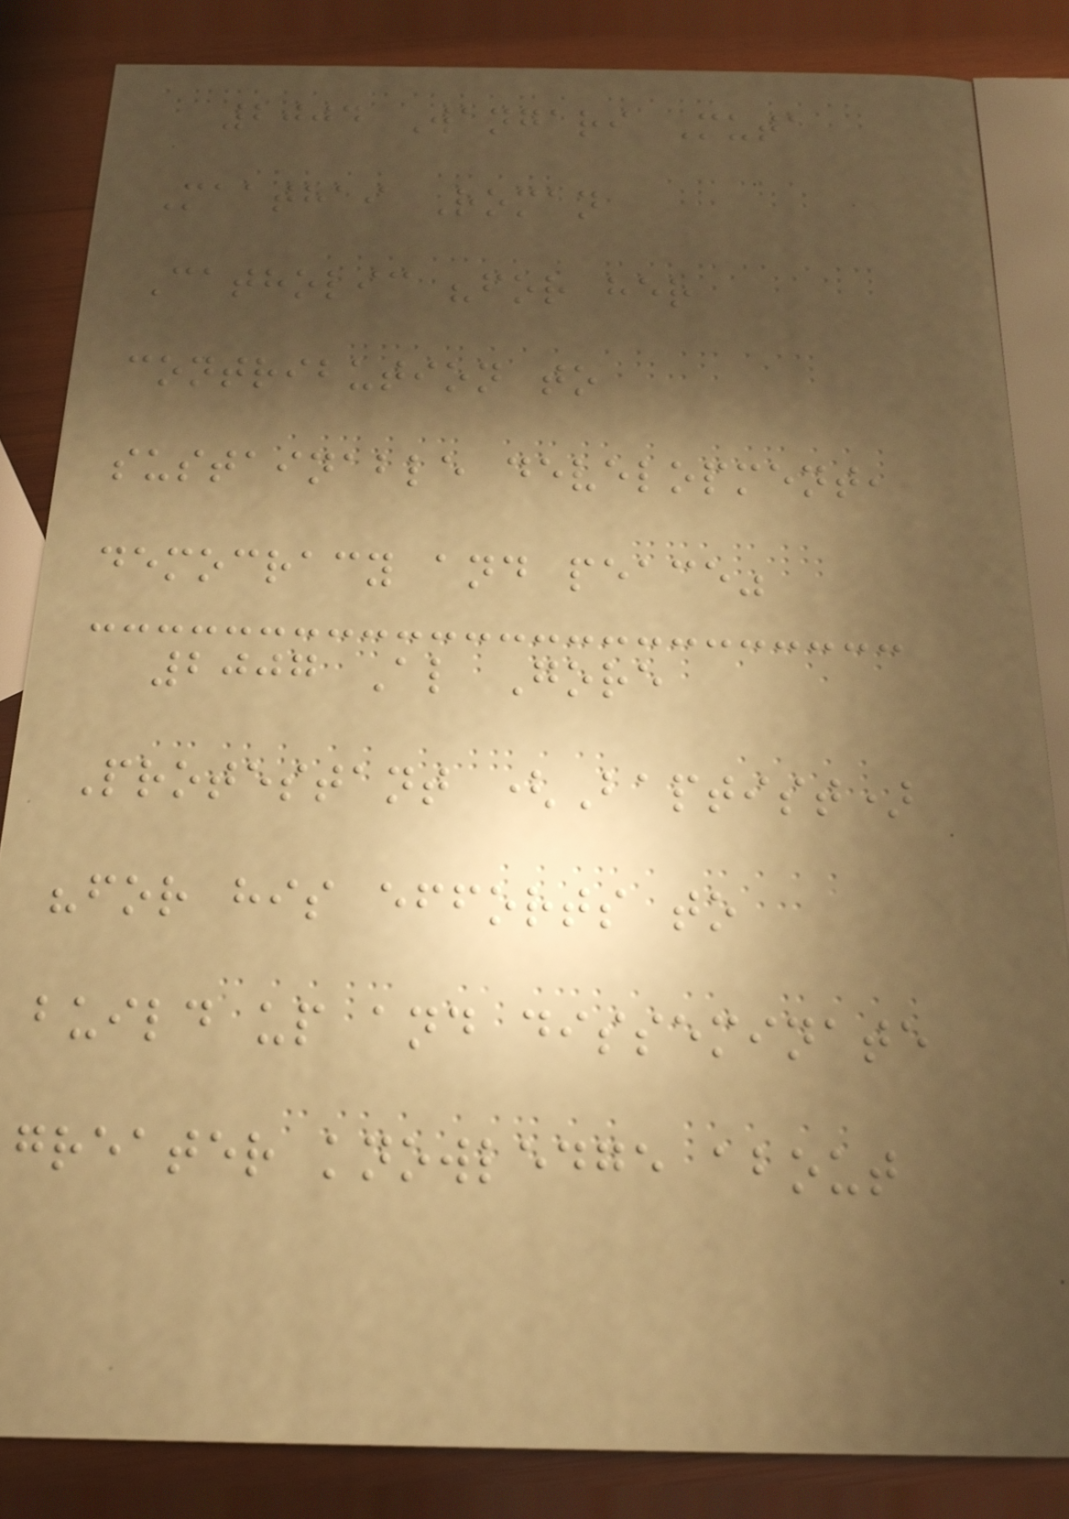2004 Wangari Muta
Maathai Roman
Catholic "for her
contribution to
sustainable development,
democracy and peace"
2007 Al Gore
Protestant (Baptist)
"for his efforts to
build up and disseminate
greater knowledge about
